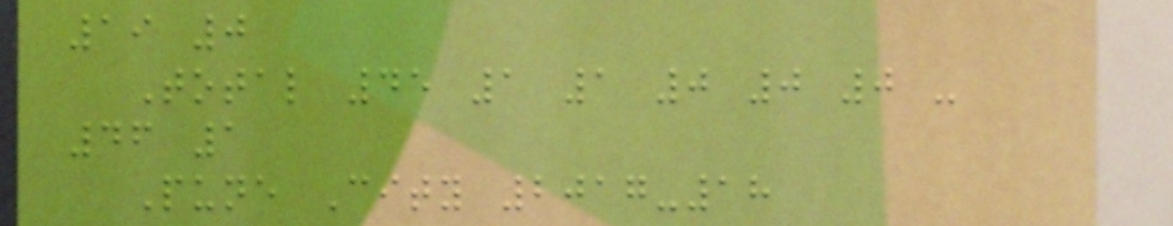19 0
Total 45 1 1 0 0 0 -
46 1
Pune City 2017-18
